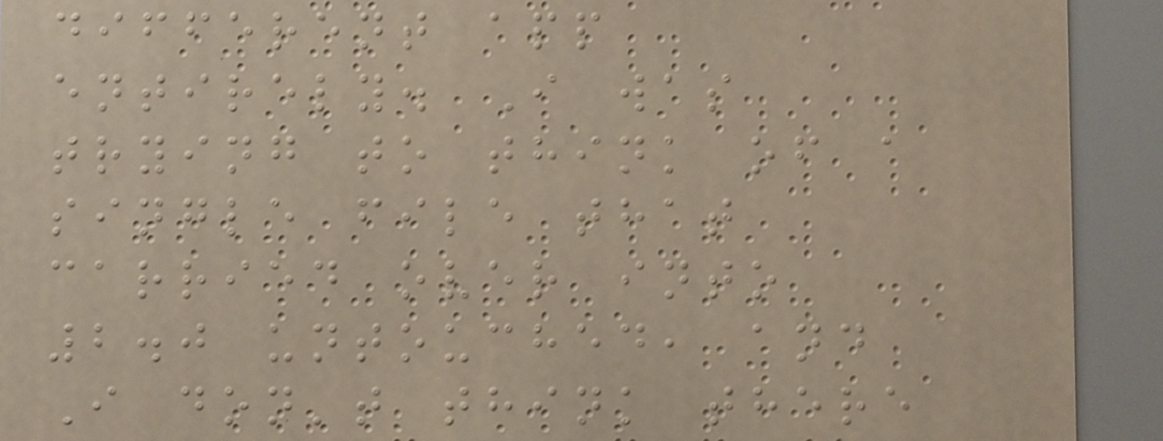different app
entirely. I was
trying to think of a
single file that
carried over into
2.0 untouched, and
I don't think there
